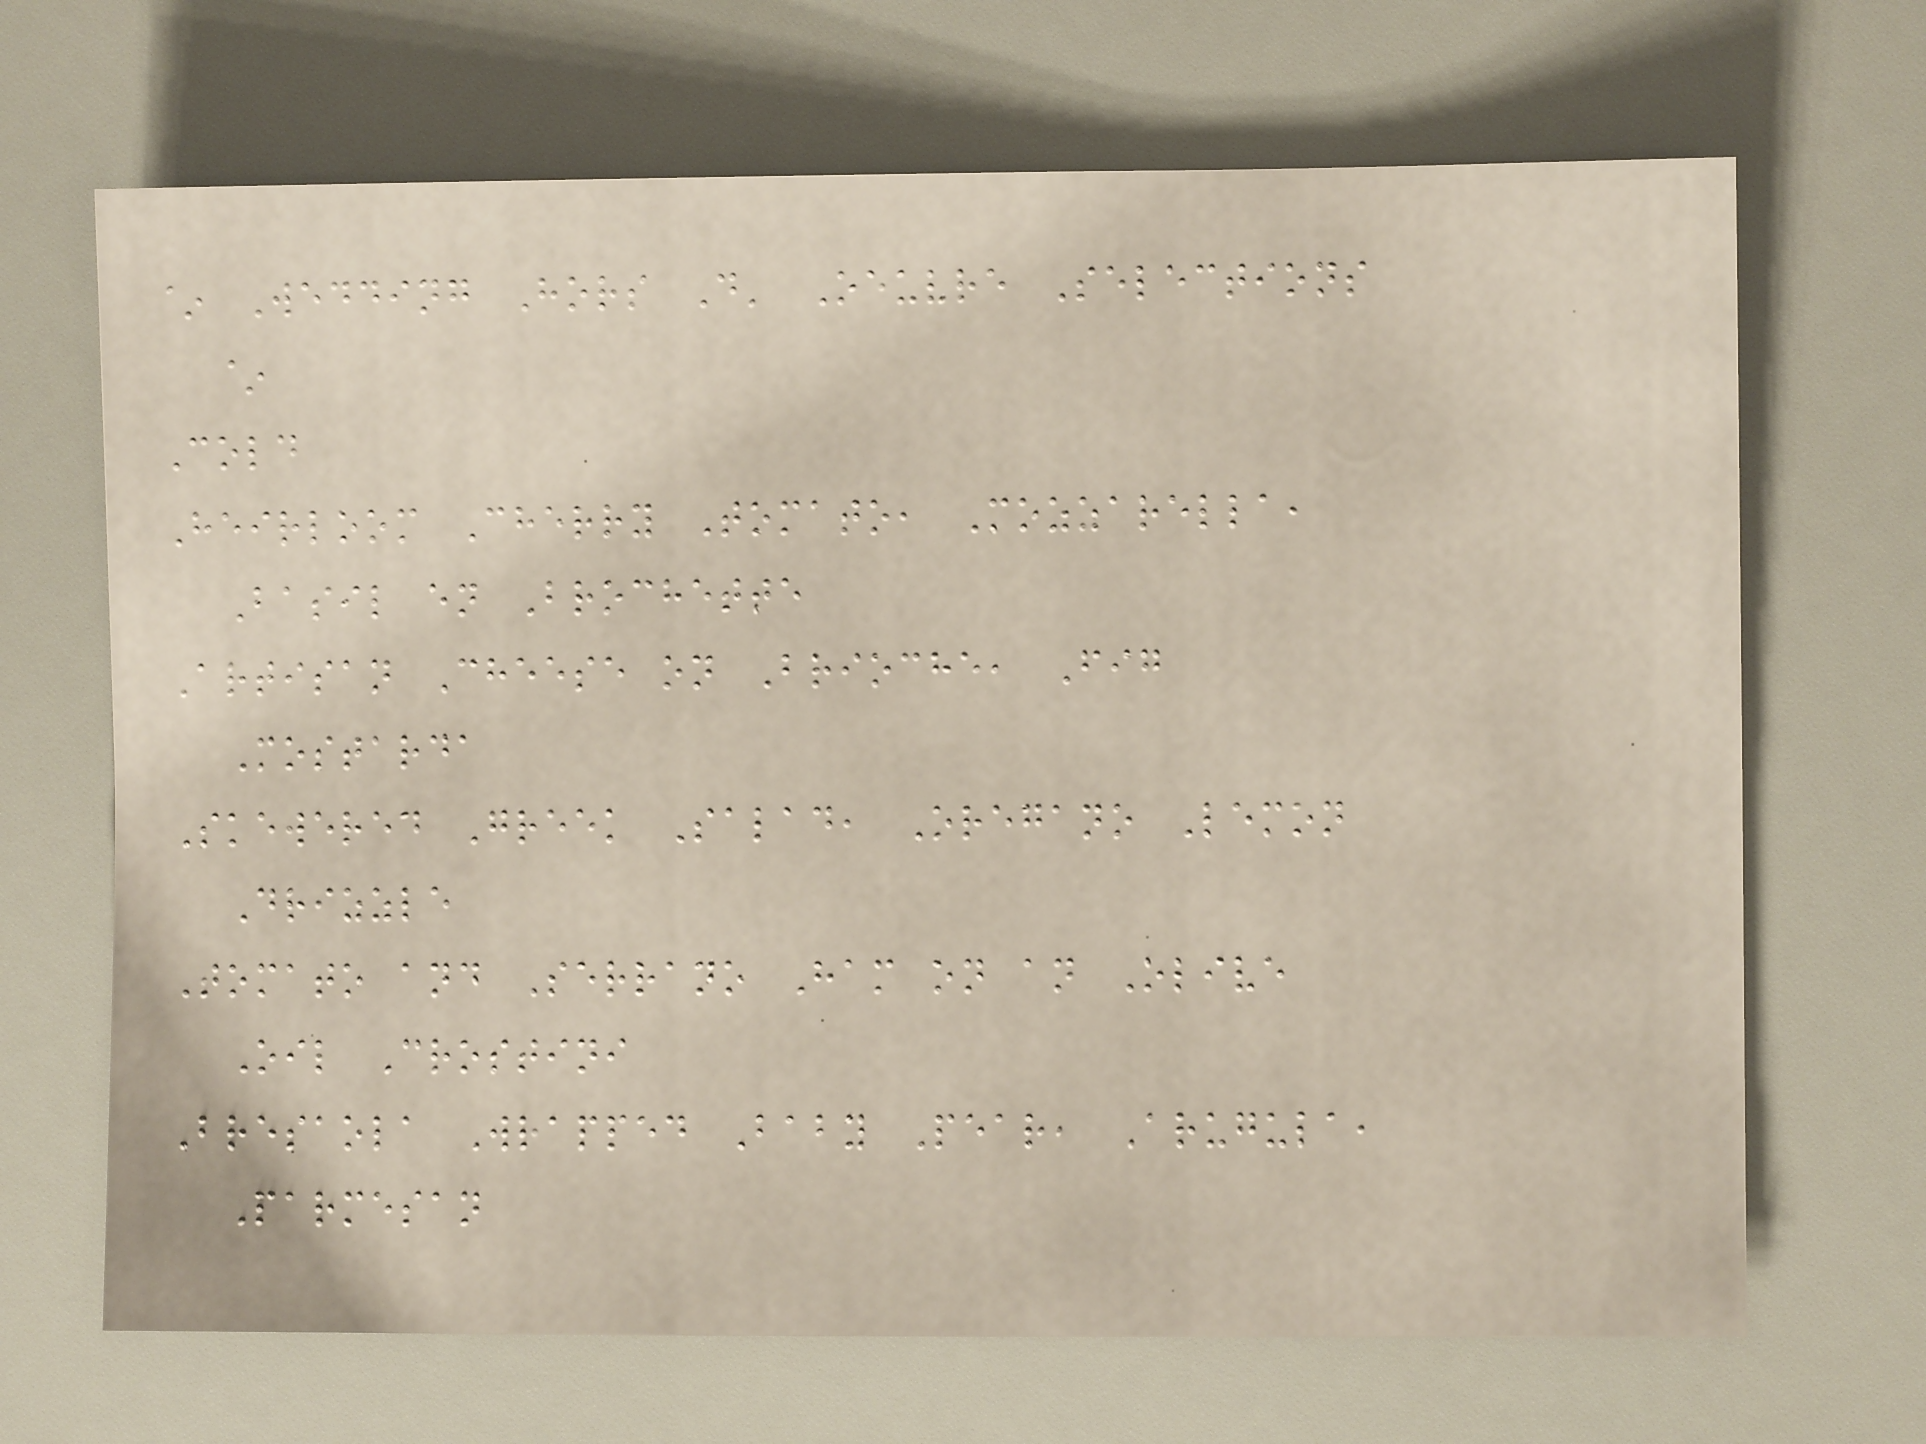~ Wedding Hors D' Oeuvre Selections
~
Cold
Heirloom Cherry Tomato, Mozzarella,
Basil en Brochette
Artisan Cheese on Brioche, Fig
Mostarda
Skewered Greek Salad, Oregano Lemon
Drizzle
Tomato and Serrano Ham on an Olive
Oil Crostini
Bresaola Wrapped Baby Pear, Arugula,
Parmesan
